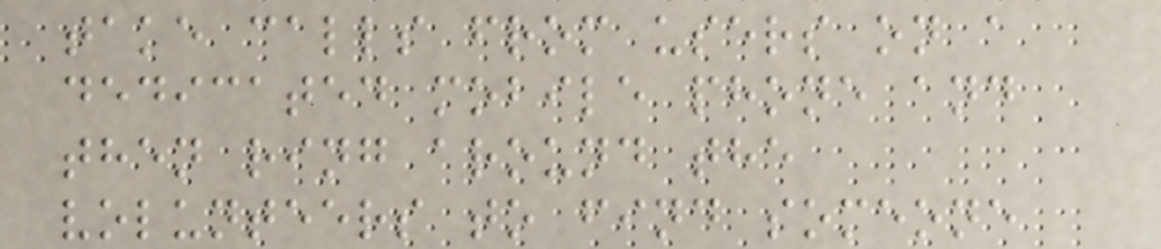take calls from users on a
dedicated mobile phone and
then ring around the
volunteers to find someone
